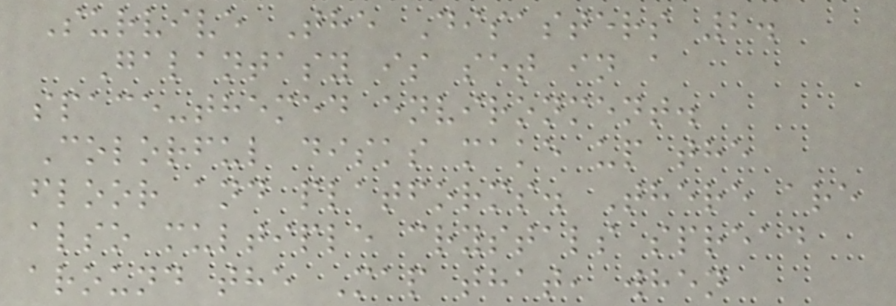Survive The Disasters 2.
Galantasy is set in a
space-themed environment.
Colorful disks make up the
floor and platforms. There are
also multiple crystals spread
around the Map that, when
